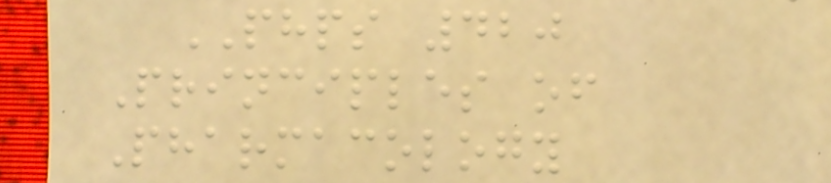PHPS 420
Principles of
Pharmacology
